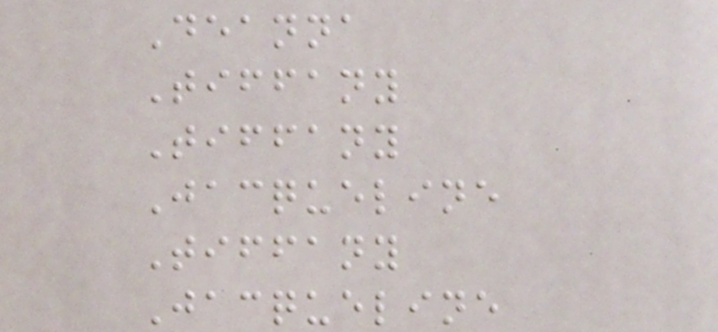Deanna
Tiffany
Tiffany
Jacqueline
Tiffany
Jacqueline
